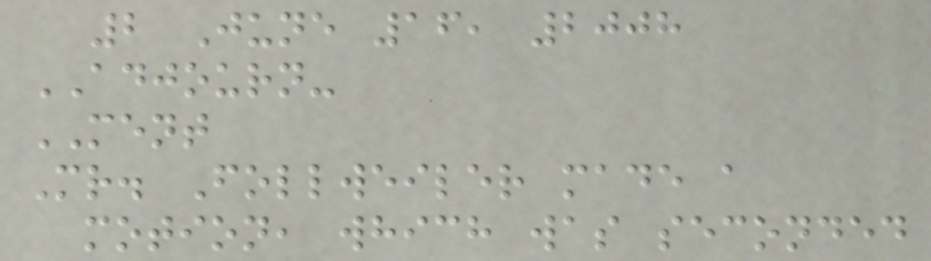2 June 16, 2008
ADJOURN-
MENT
Mr. Follweiler made a
motion, which was seconded
